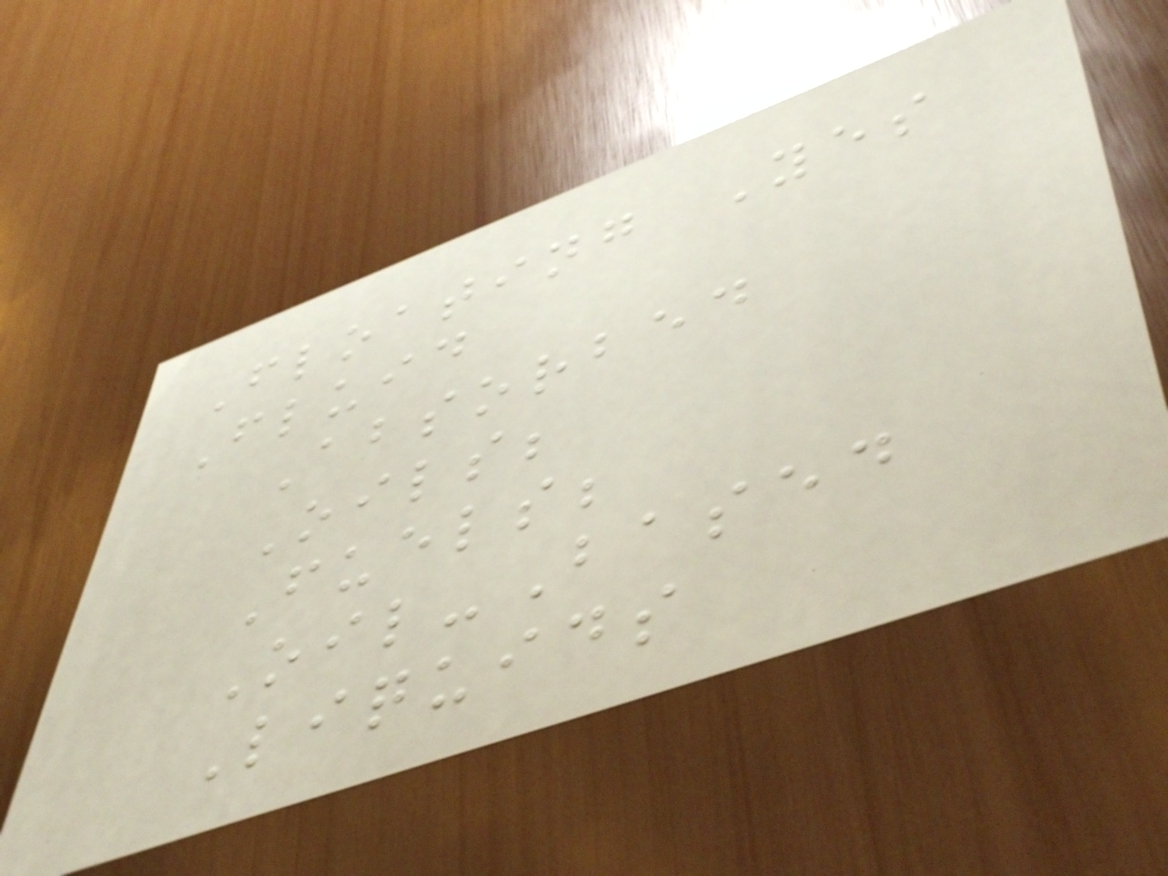Floating Yes
Fluid
Absorbed
Oils;
Fuels;
Oil-Based
Liquids
